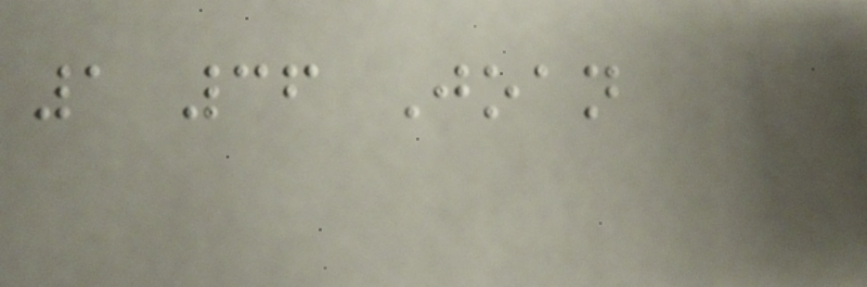1 36 Joan
